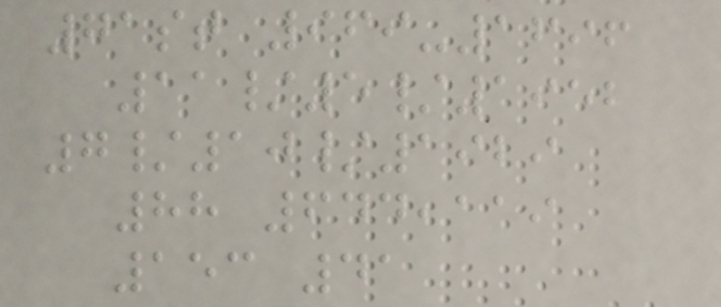71st 969-1696
11/5/1952
7/10/1929
88 644,119
153 41
